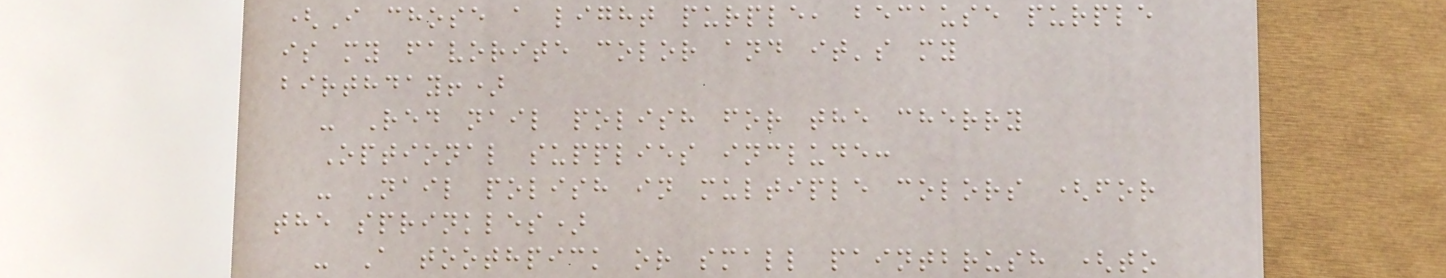(I chose a light purple, because purple
is my favorite color and it's my
birthday!)
- Red nail polish for the cherry
Optional supplies include:
- Nail polish in multiple colors (for
the sprinkles)
- A toothpick or small paintbrush (to
